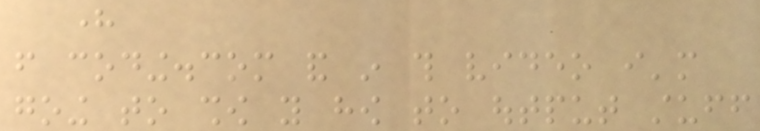here
from coding.com and in this video i'm
going to show you how to output stuff
